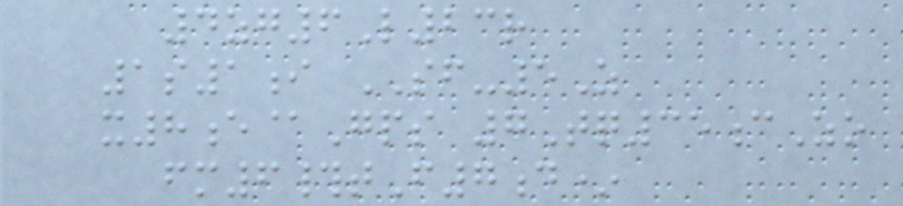4zg6L23r
1s1i SF-5Z
x8e@Gps 7Tq35cZo
fm6#tF7d*
